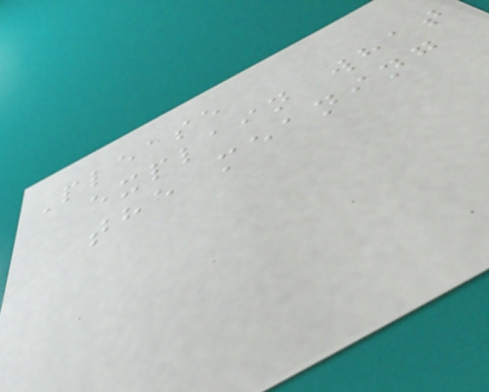Please
explain what
the meaning
